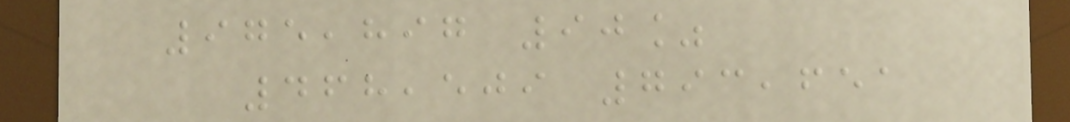975,897 90%
468,509 793,651
